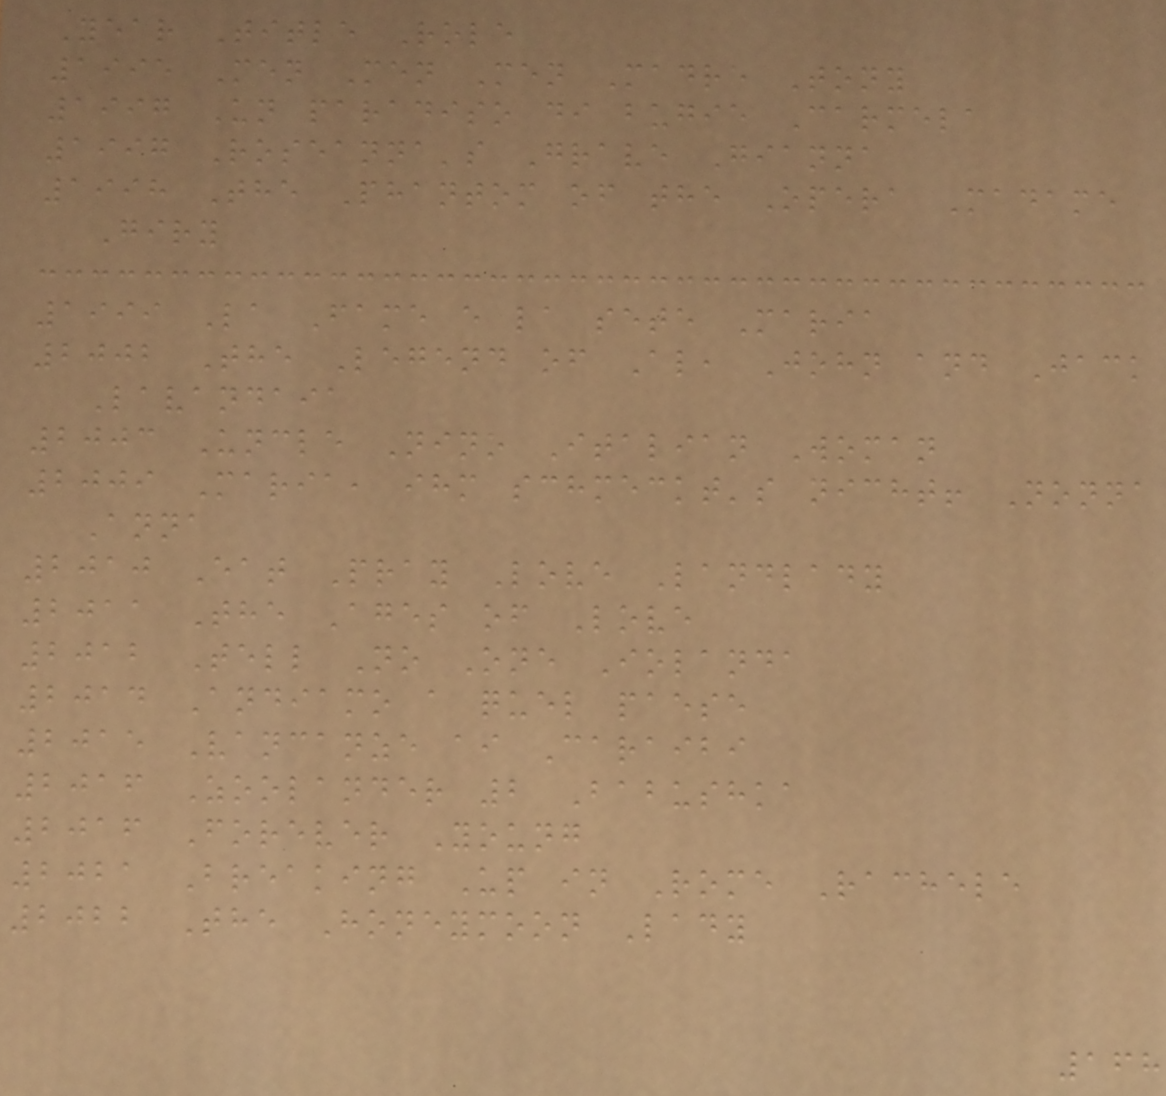Year Title Role
1995 Men Men Men Madre Tony
1997 Un paradiso di bugie Carmela
1997 Roseanna's Grave Gianna
1998 The Phantom of the Opera Madame
Giry
1999 La Fame e la sete Maria
2002 The Legend of Al, John and Jack
Lavandaia
2003 Uncle Nino Italian Woman
2009 Maria, ihm schmeckt's nicht! Nonna
Anna
2010 Eat Pray Love Landlady
2011 The Ages of Love
2012 Tell No One Iolanda
2014 Andiamo a quel paese
2015 Vancanze ai Caraibi
2016 Zoolander 2 Babushka
2016 Forever Young
2021 Breaking Up in Rome Rachele
2022 The Honeymoon Lady
168
